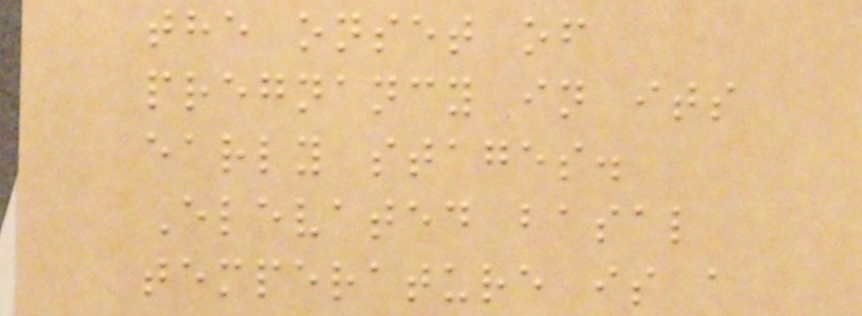the onset of
pregnancy in its
early stages.
Elevated basal
temperature is a
